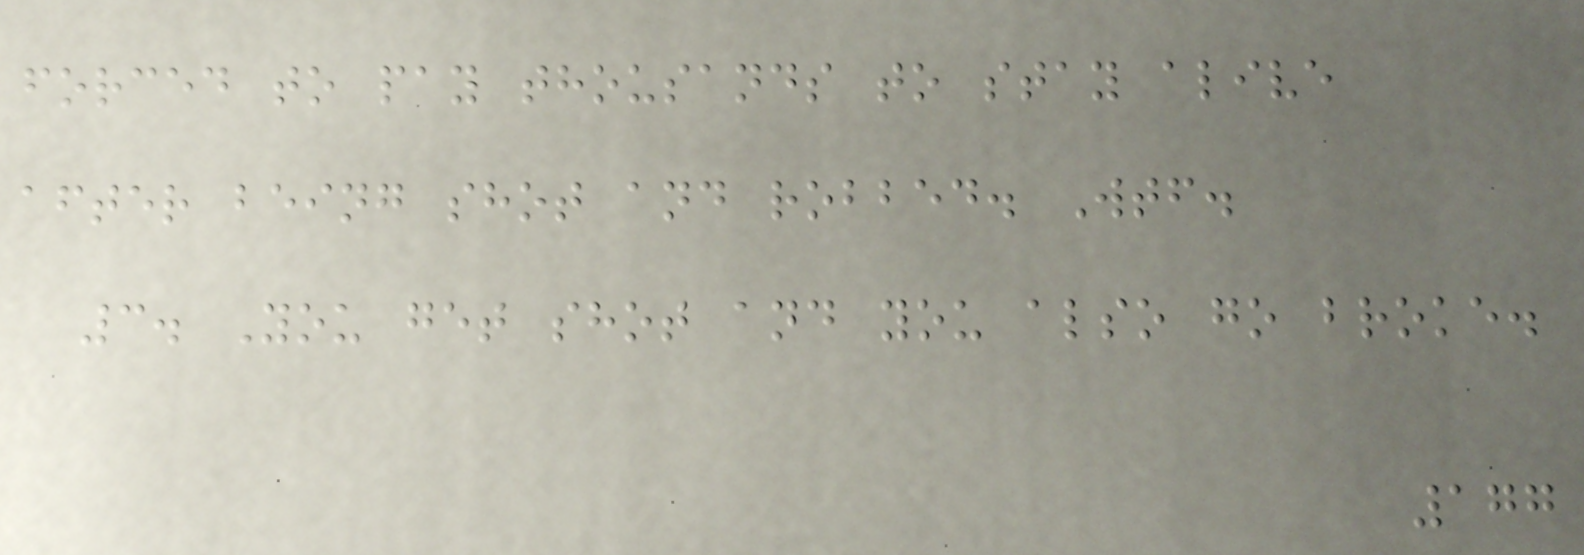forced to pay thousands to stay alive
after being shot and robbed. Wtf.
3. You get shot and you also go broke.
177
